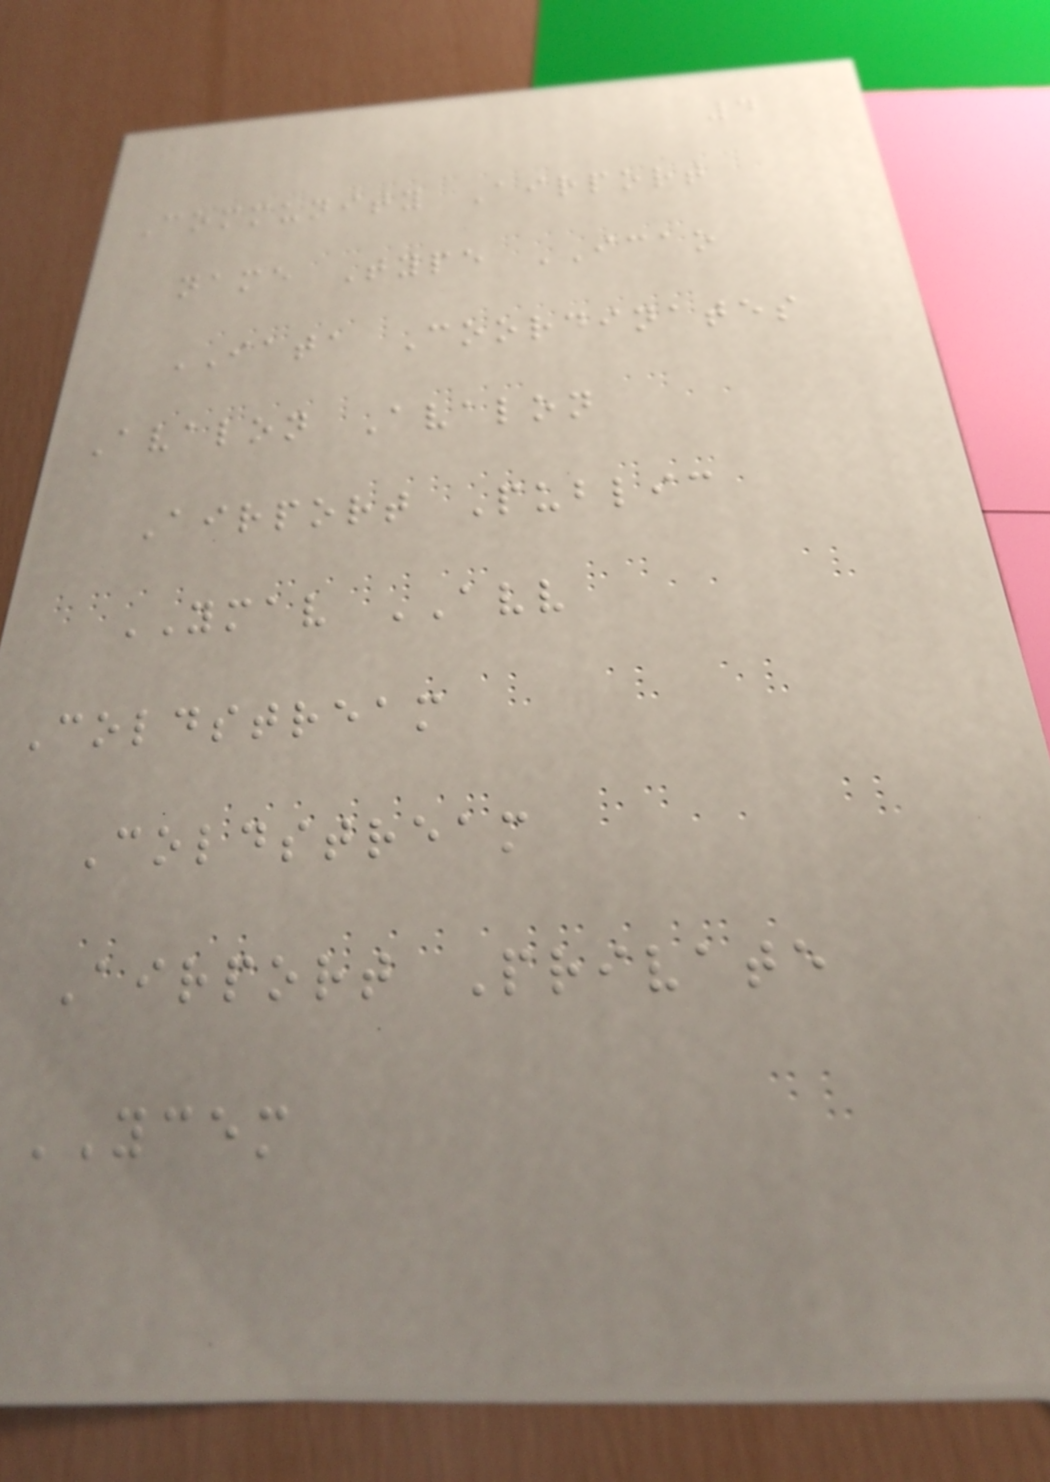4
Community Airport
name Type ICAO
IATA Coordinates
Avalon Avalon
Airport Public
YMAV AVV
Coldstream
Coldstream
Airport Private
YCEM
